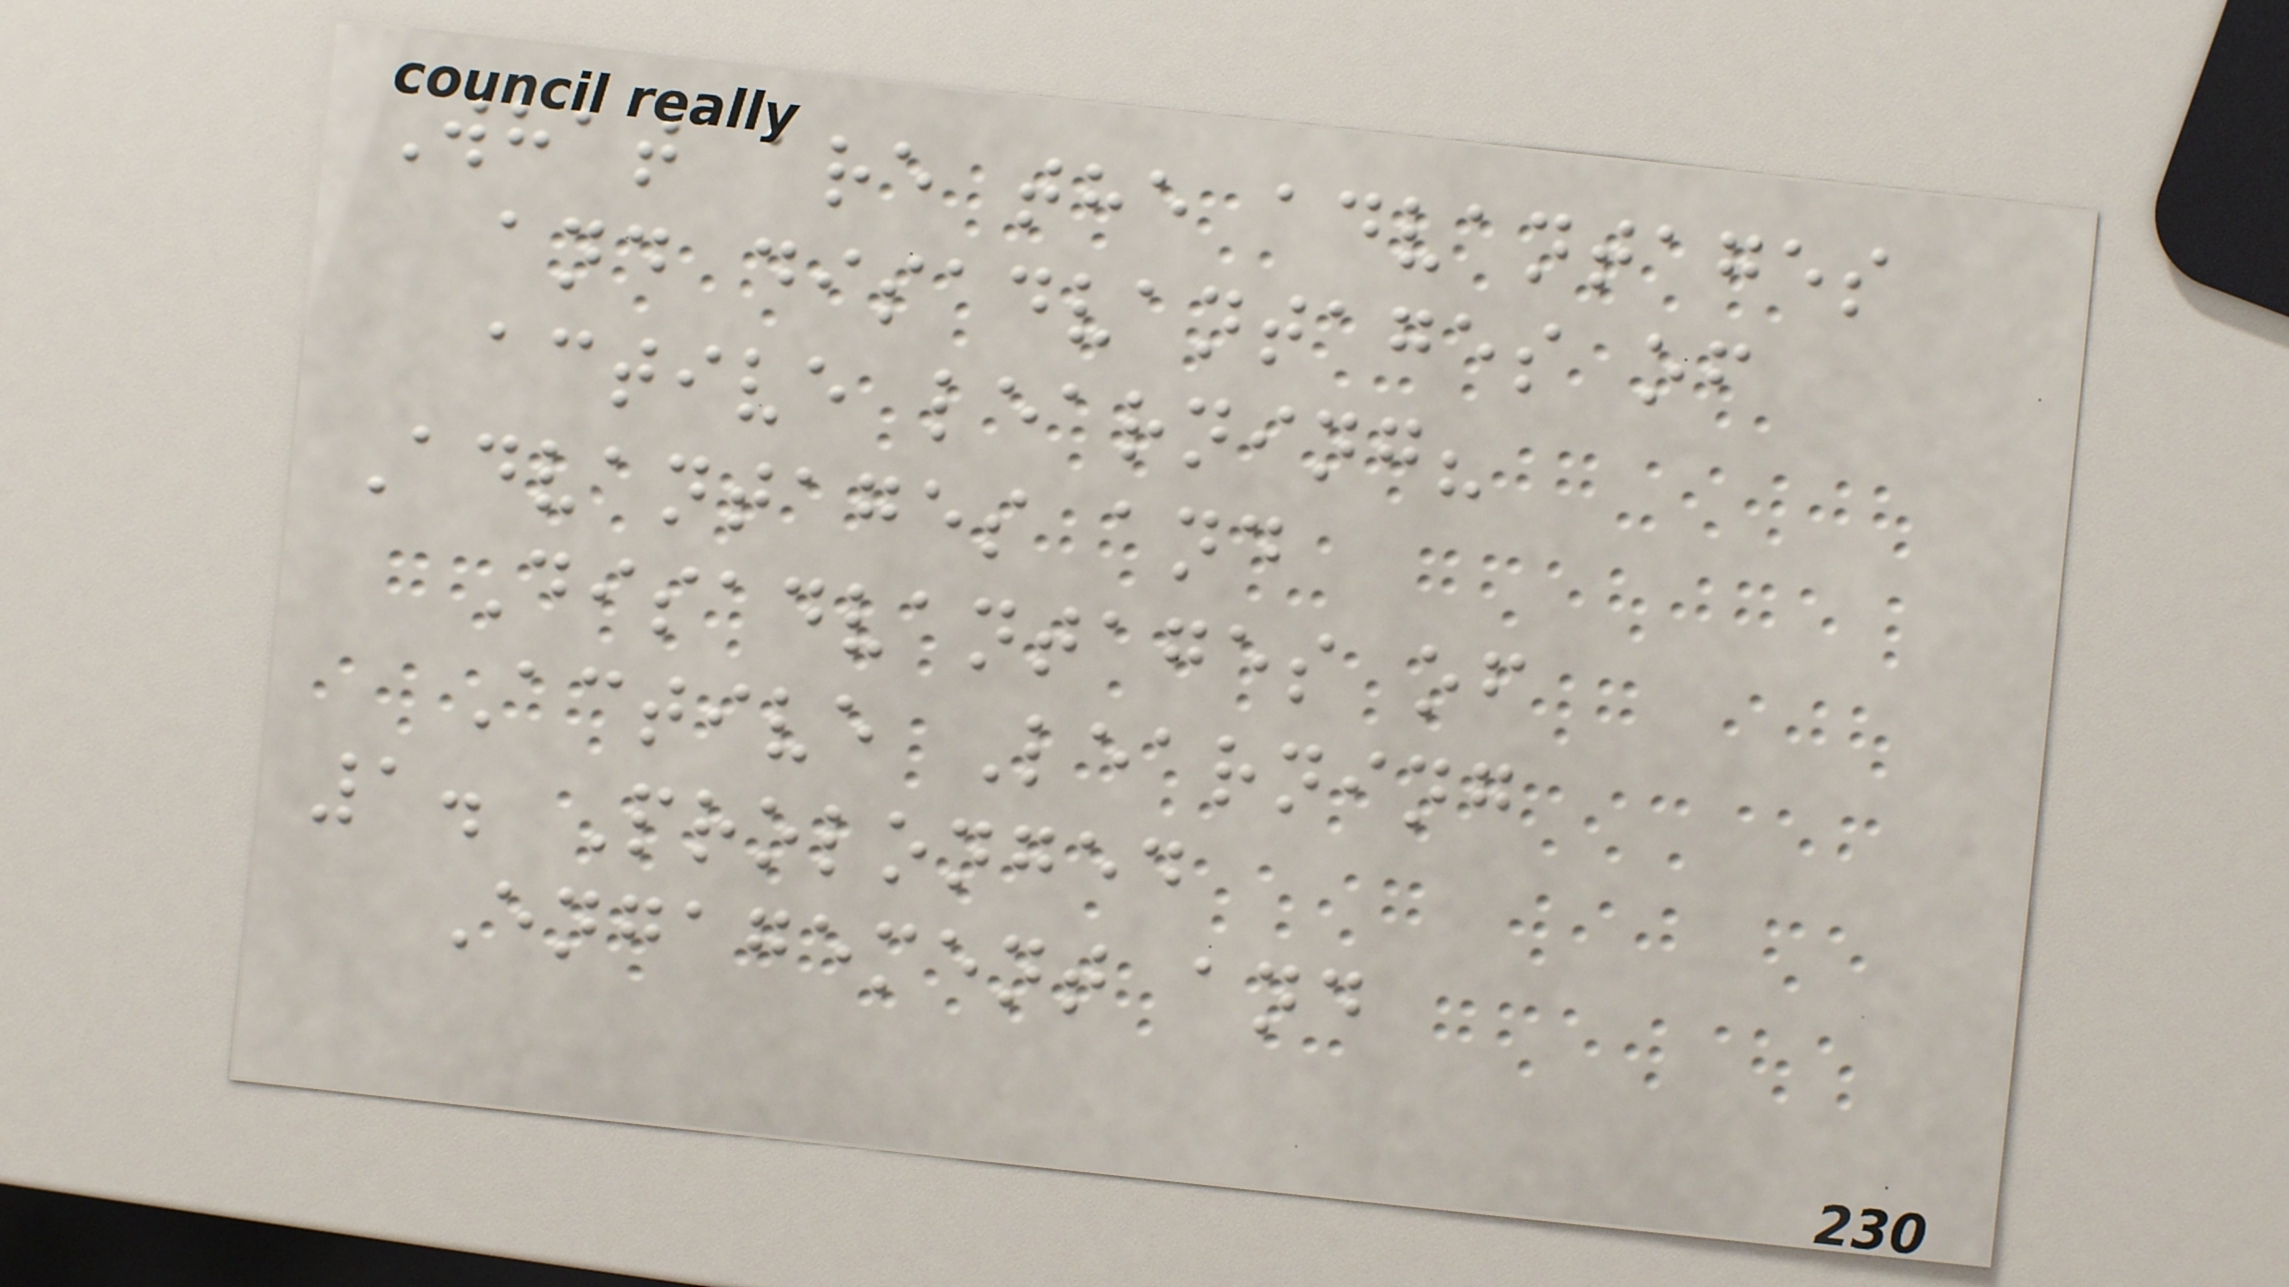What are the advantages
and disadvantages of
active learning?
Advantages and
Disadvantages of
Active Learning
1. Prolonged
Engagement and
